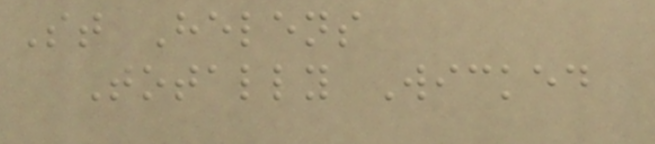St Helens
Totally Wicked
